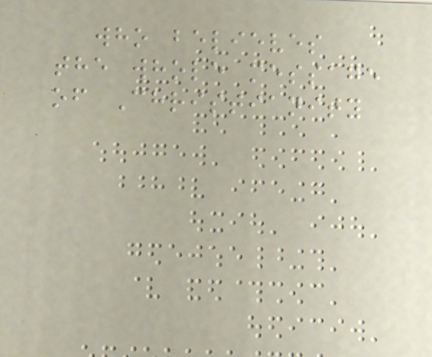who believes
the whole message
of Christianity
